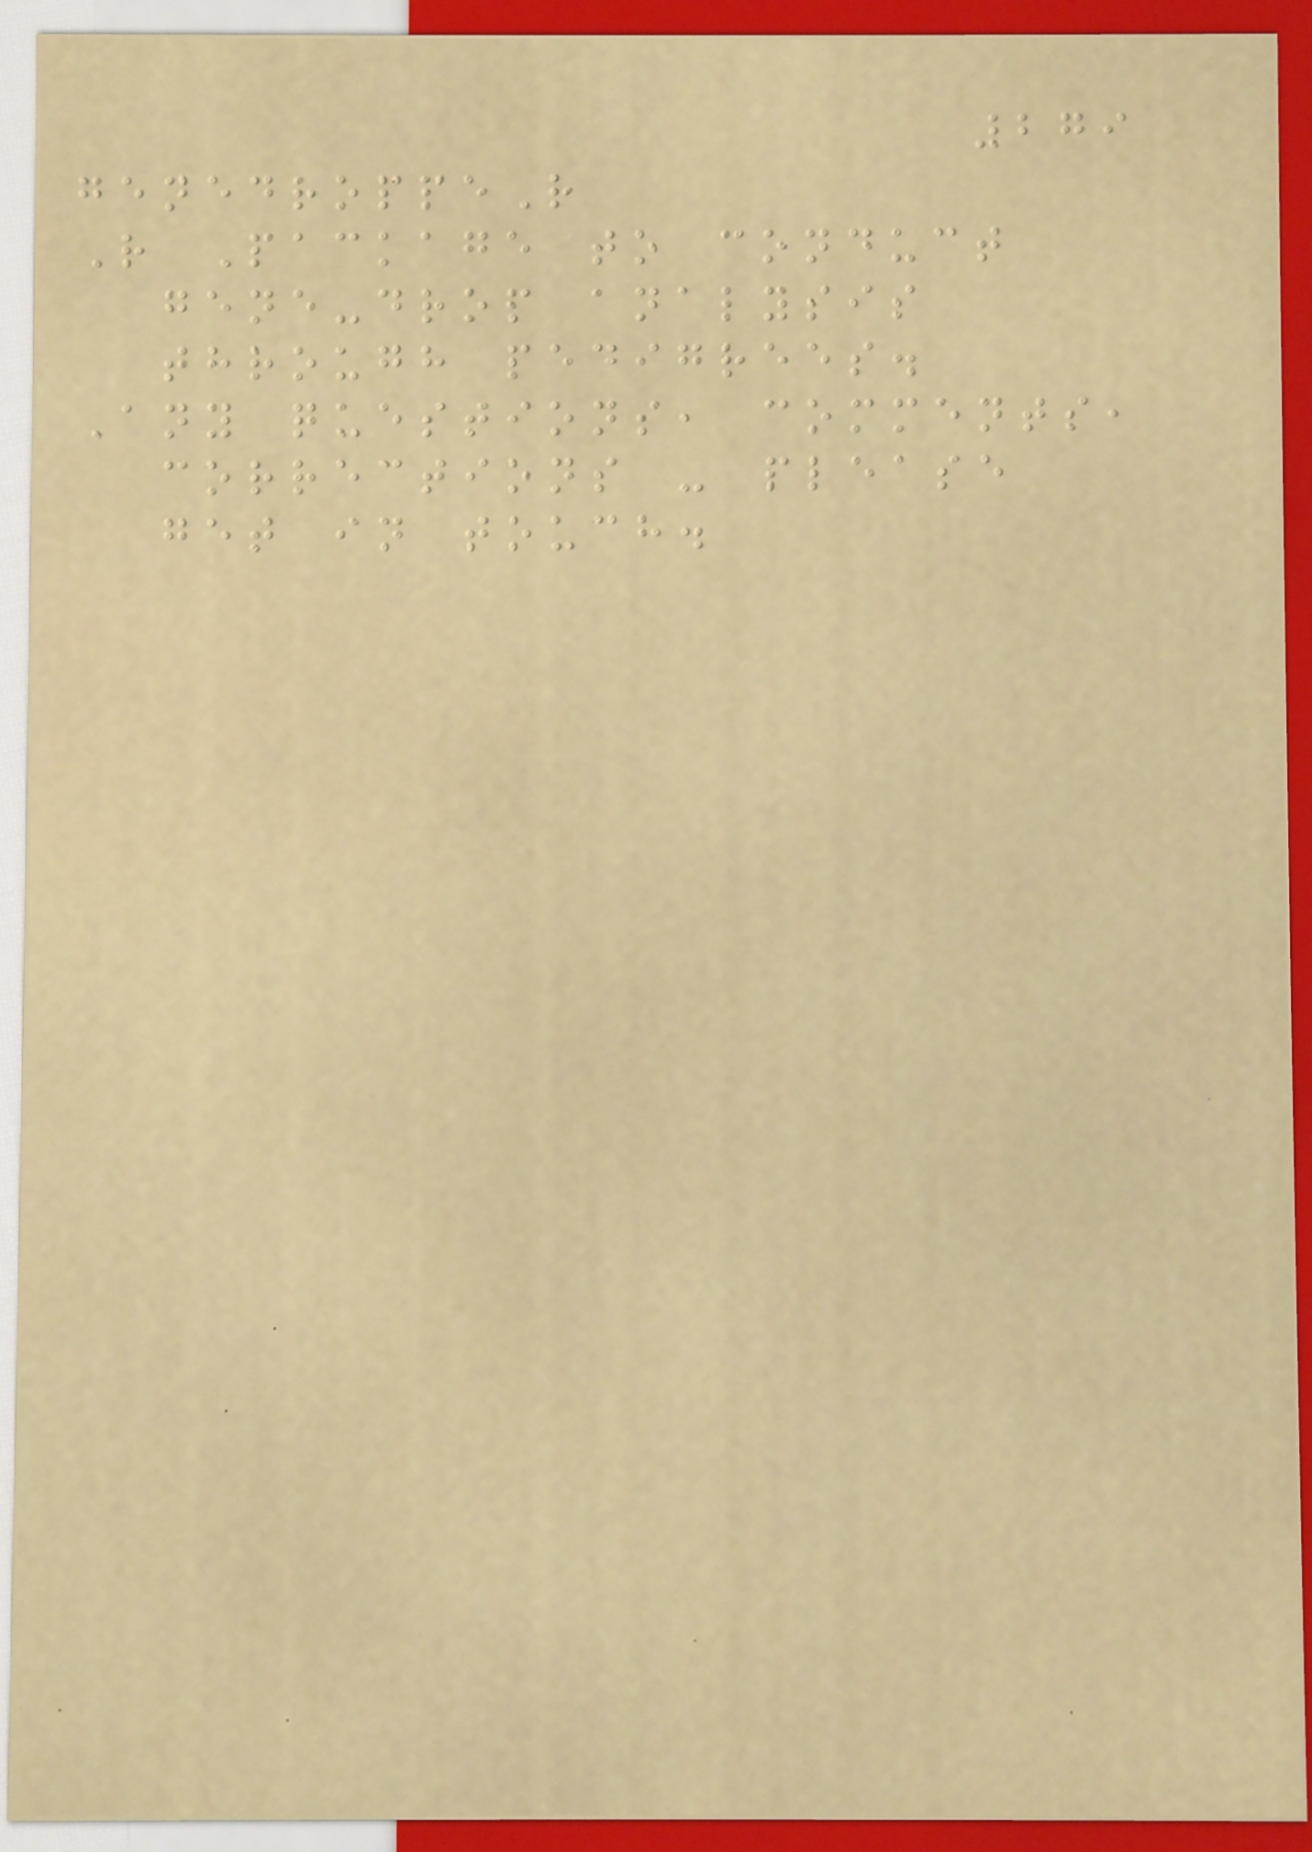279
genedroppeR
R Package to conduct
gene-drop analysis
through pedigrees.
Any questions, comments,
corrections - please
get in touch.
